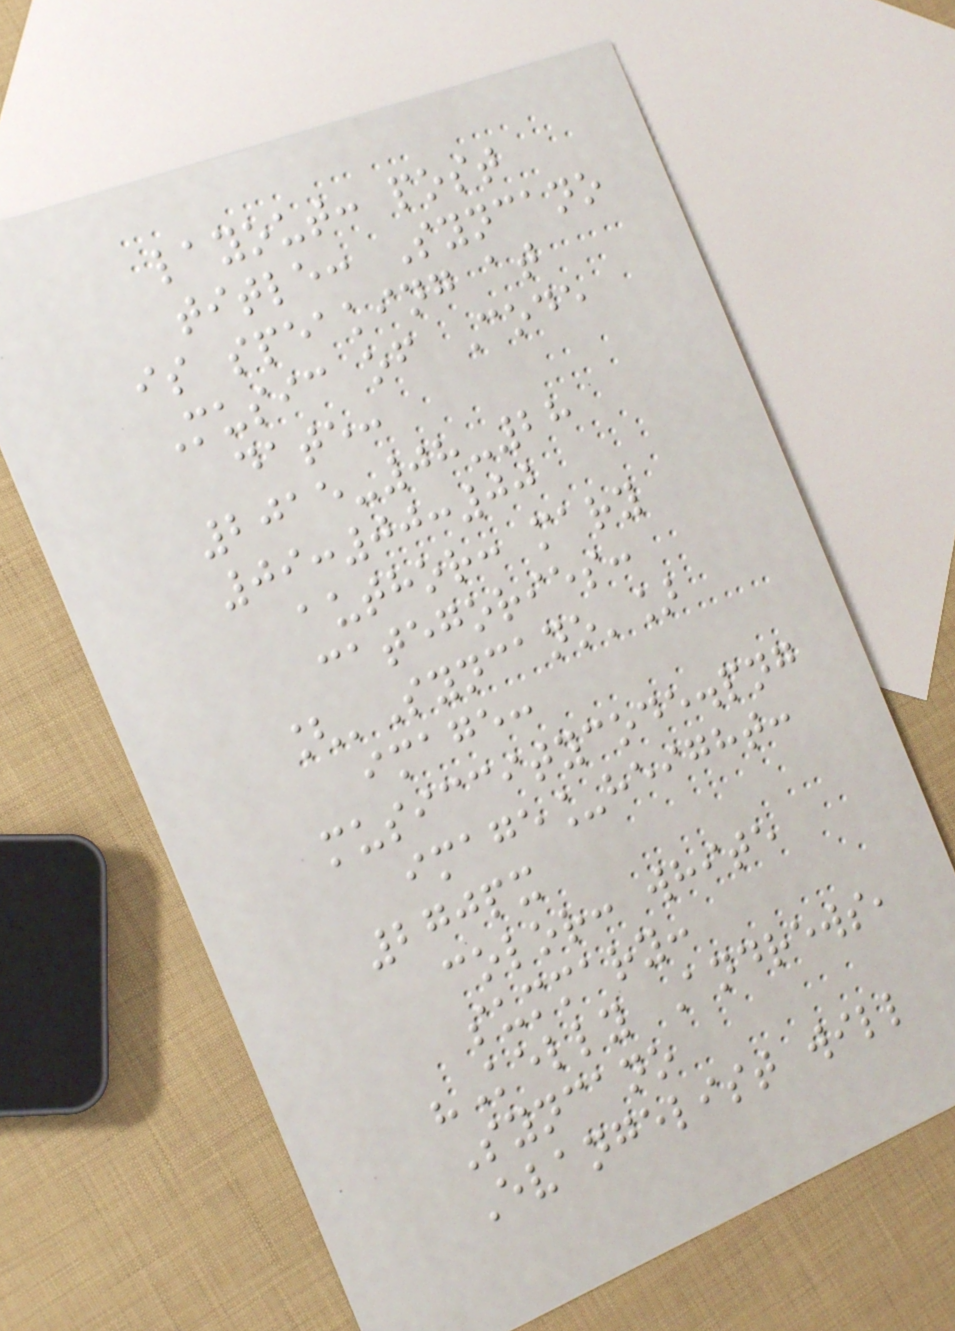layout: post
title: Syncano
is speaking at
Music of Code
date:
2015-08-28
09:00:00
author: mary
categories:
['Syncano']
image:
musiccitycode.png
image_height:
270px
color: white
summary:
"Kelly Andrews,
Syncano
Evangelist will
